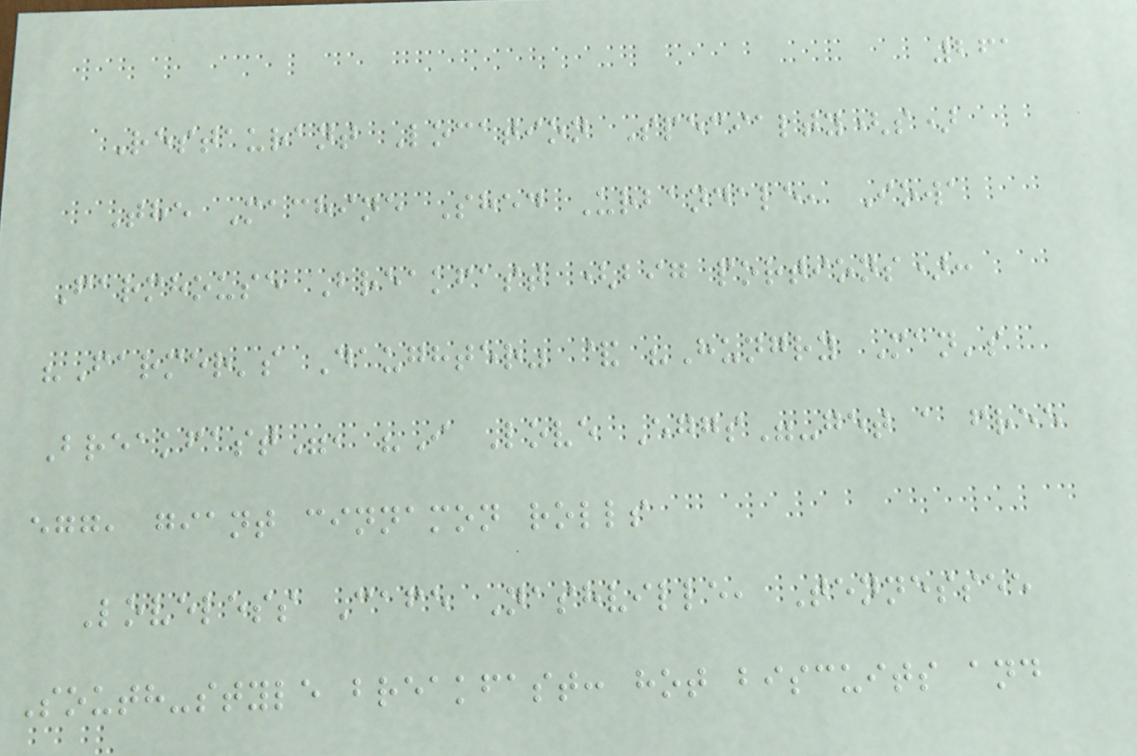261
Restaurant Location Specialty(s)
The Machine Shed Urbandale, Iowa
Farmhouse Breakfast (big portions):
"Farmer's Daughter" & "Hungry Man's
Breakfast", "I Love Eggs"-get a free
egg, giant cinnamon rolls
Loveless Cafe Nashville, Tennessee
South-style breakfast: hot biscuits and
